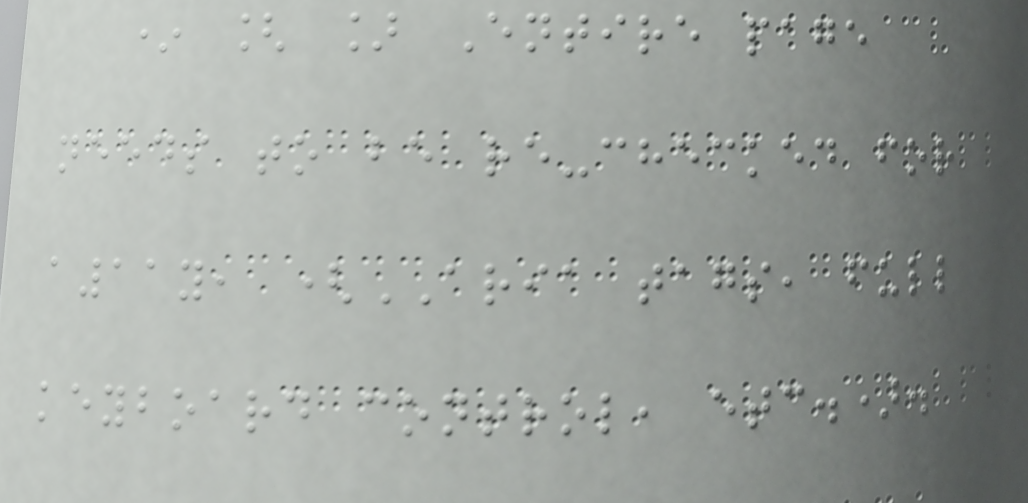* [ ] Entire page
needs to be re-checked for
a11y, (ARIA tags, full
keyboard control, etc.).
